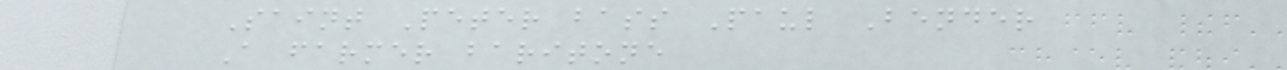Saint Peter bass Paul Bender
A farmer baritone
